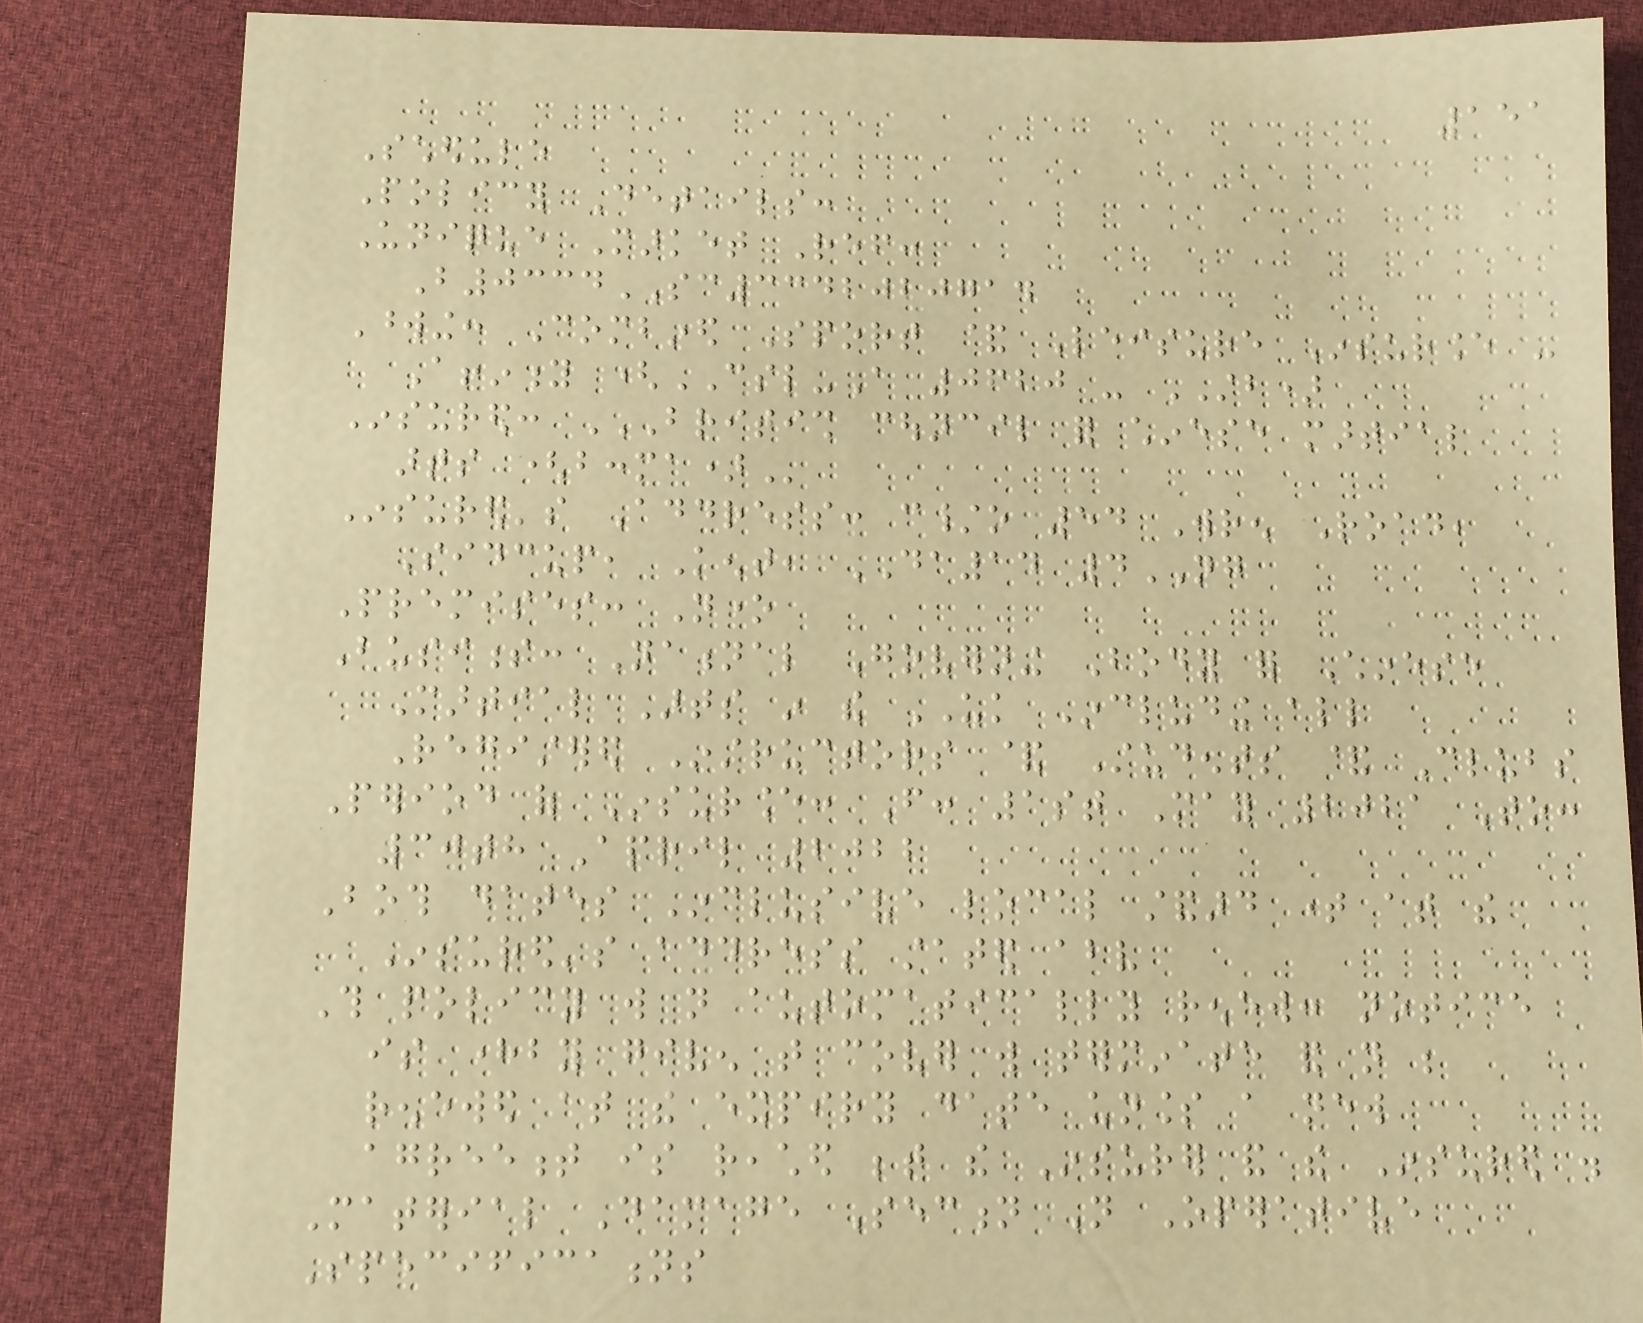151
Schedule
Policy Details:
Unique Market Ref:
B0334SC3342020714
Wording: Combined Sport & Leisure Insurance -
Affinity (CSL-A 0620 - STB)
Insured: BRITISH COUNCIL FOR CHINESE MARTIAL
ARTS (BCCMA)
Insured's Address: c/o 54 Wren Road,
Sidcup, Kent, DA14 4NG
Premises: None
Business: National Governing Body for Chinese
Martial Arts in the UK Including all
Registered Instructors & Students & Clubs
Period of Insurance: From: 1st May 2021 To:
30th April 2022
Both dates Inclusive local standard time at the
Insured's address stated above
This policy will not automatically renew: notice
is hereby given that cover will terminate and not be
renewed at the expiry date unless a new
agreement is reached between the Insurer and the Insured .
Material Damage Section Not Operative
Specifications
